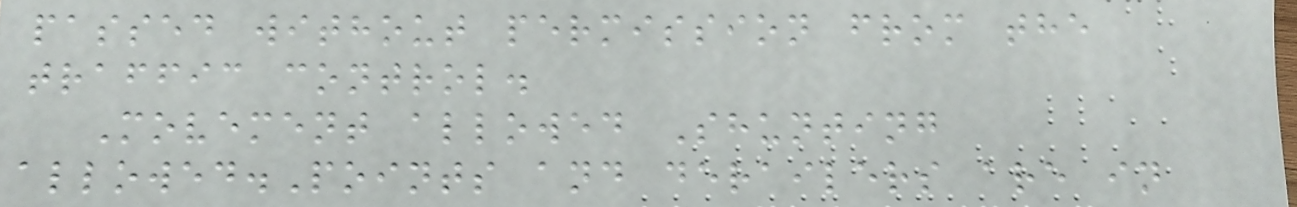passed without permission from the
traffic control.
Movement allowed Shunting
allowed.Points and derailers are in
